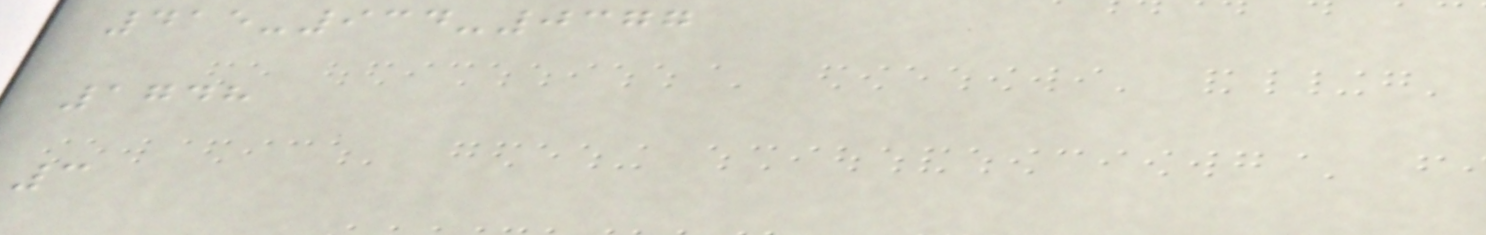415-934-0377
1748
3
